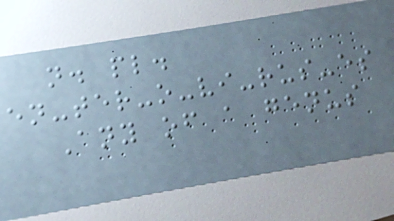n. pl.
en-ter-o-vi-rus-es
Any of a genus
